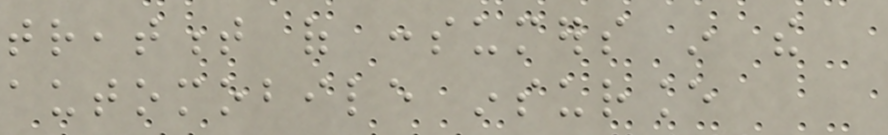treatment of consumers in the
automobile insurance
